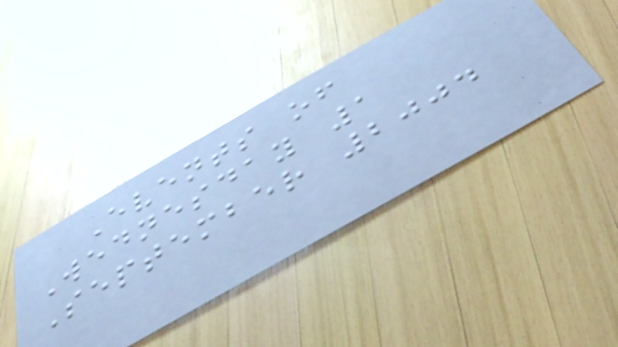Events of
Wednesday 1
September 2004
